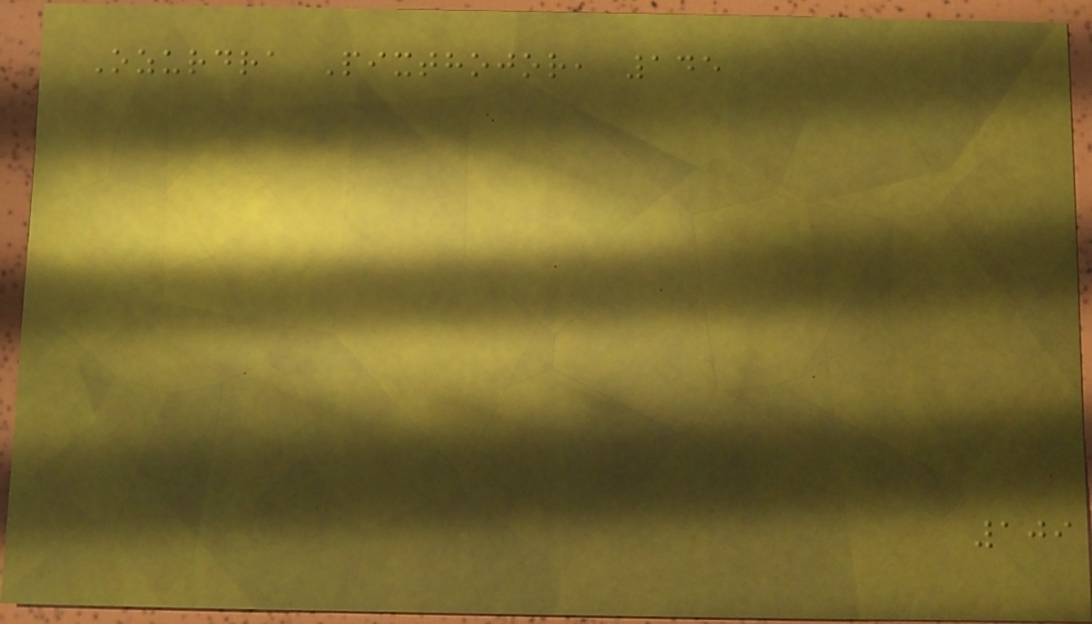Ozurdra Pixthojor, 145
109
